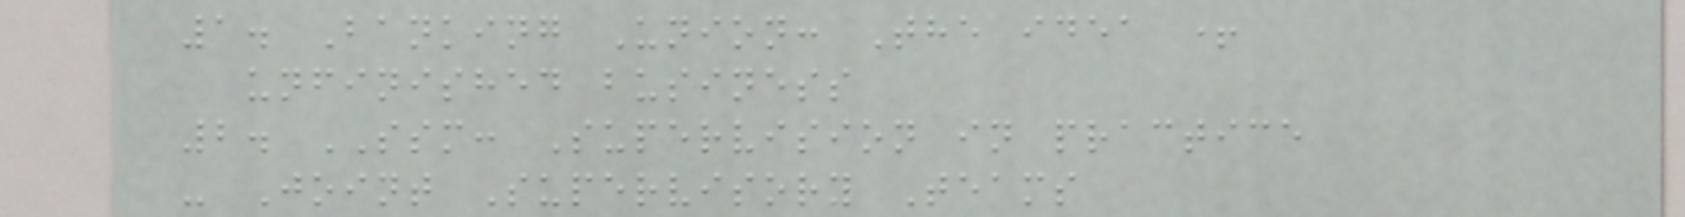1. Banking Union: The idea +
unfinished business
2. SSM: Supervision in practice
- Joint Supervisory Teams
